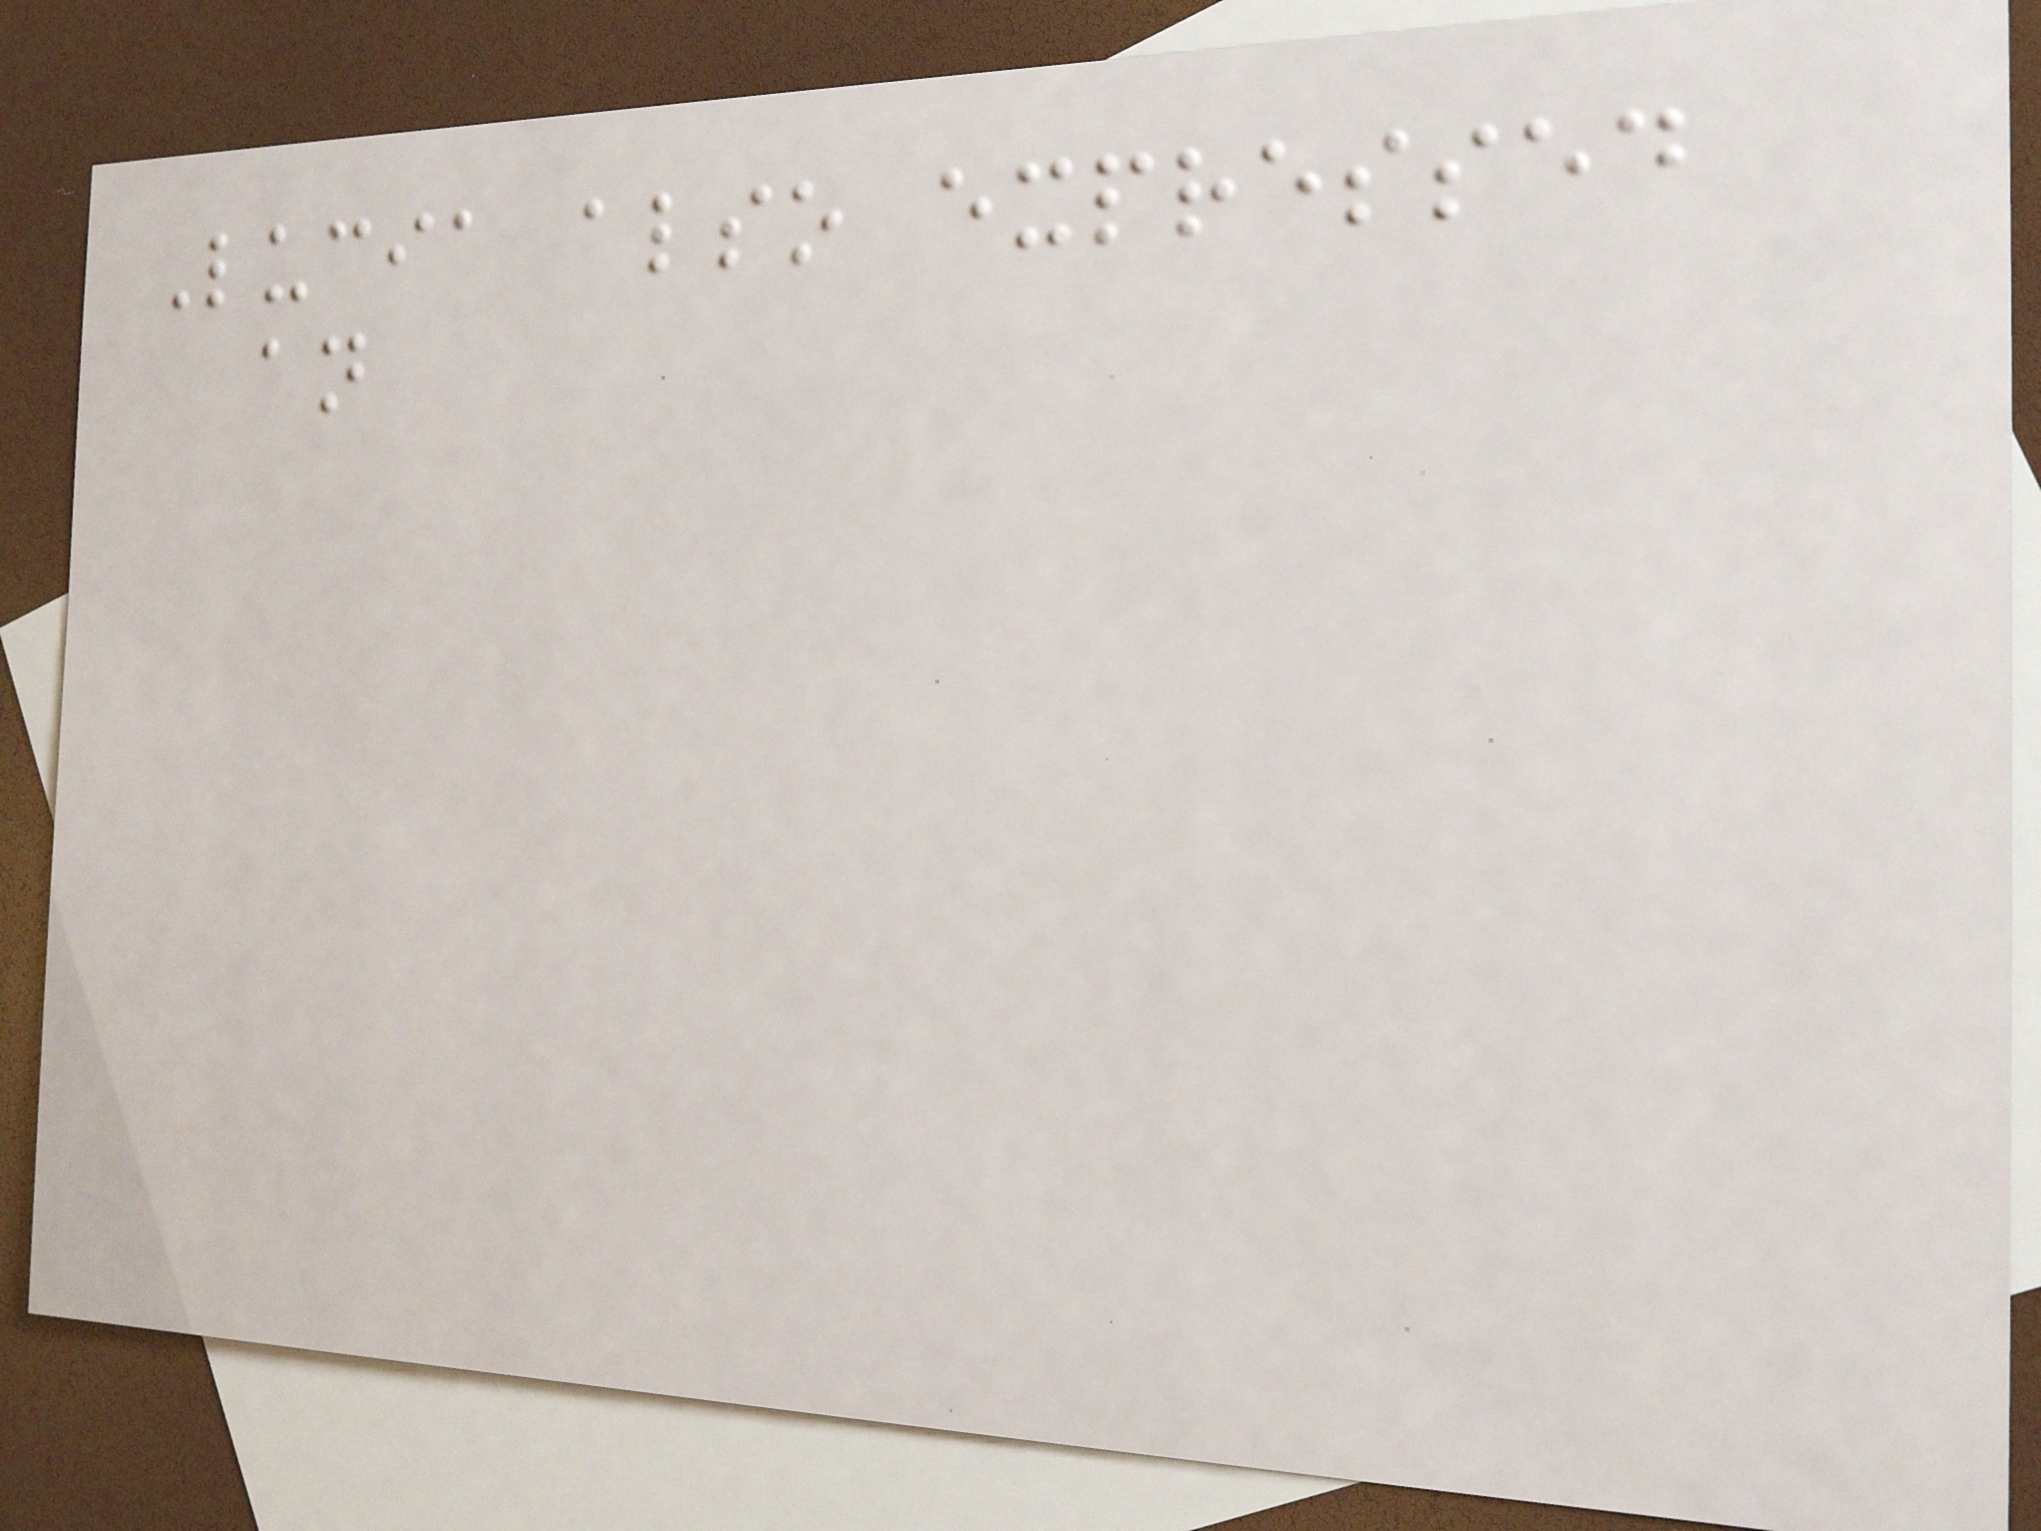Lucia also expressed
an
